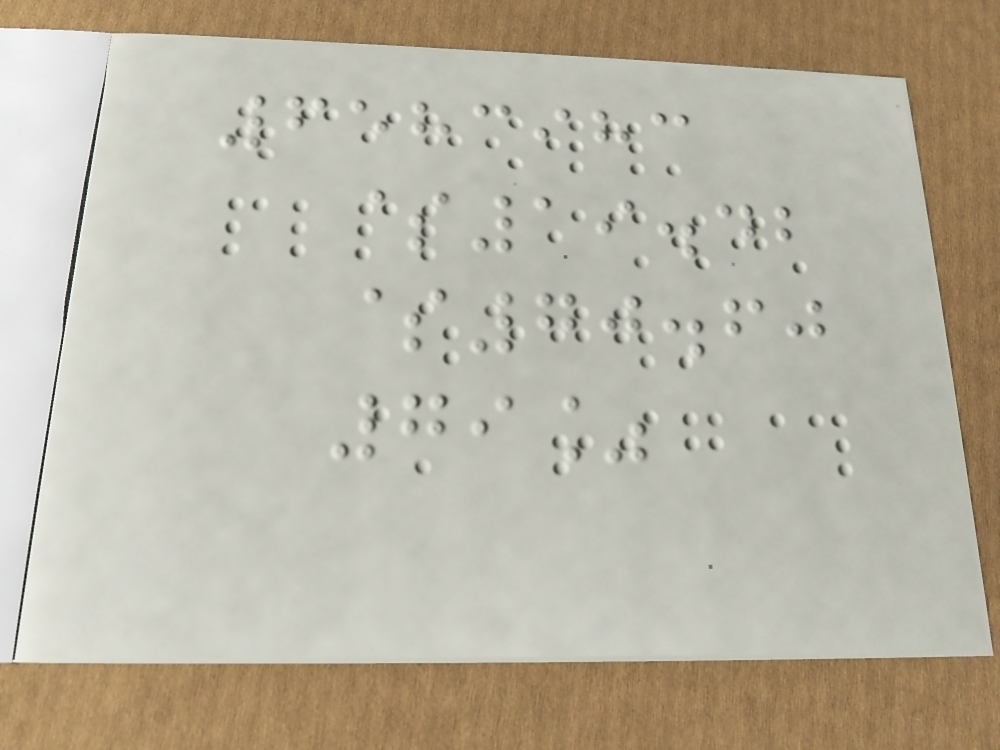6583983
$19.42
$70.60
79%
